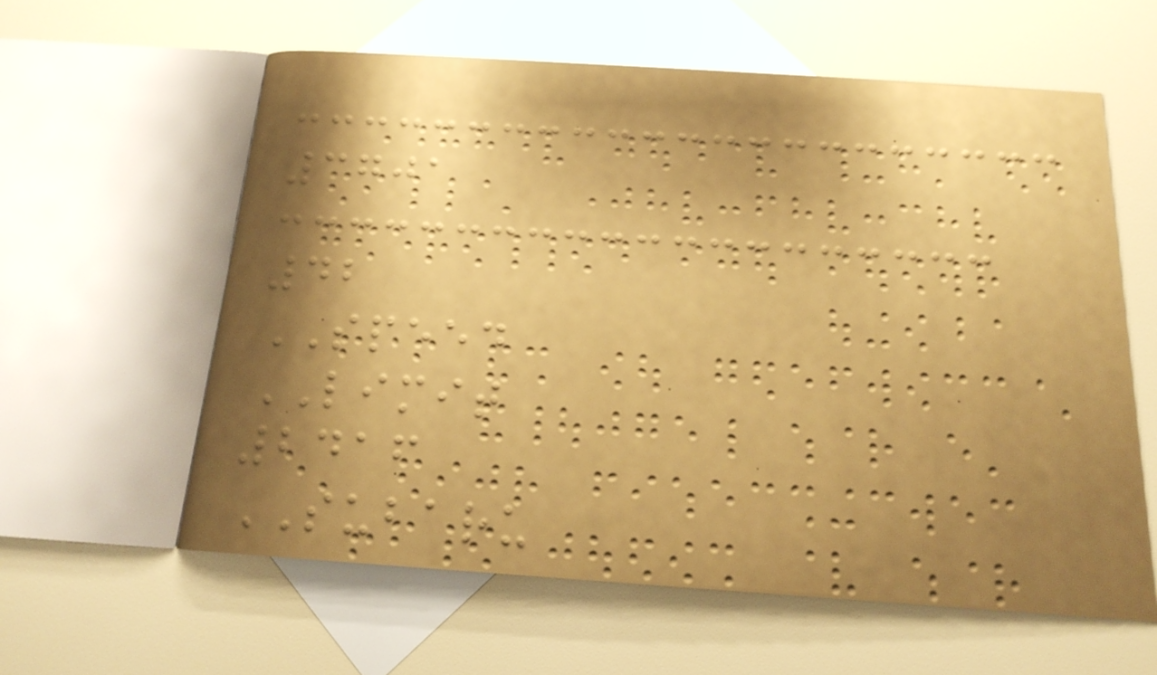3701
42
SPEED
LIMIT
2416
SUBARU
